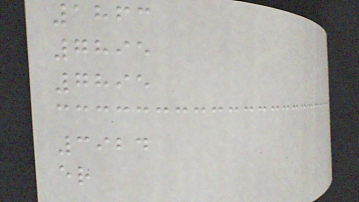1863
7895
7895
3924
er
